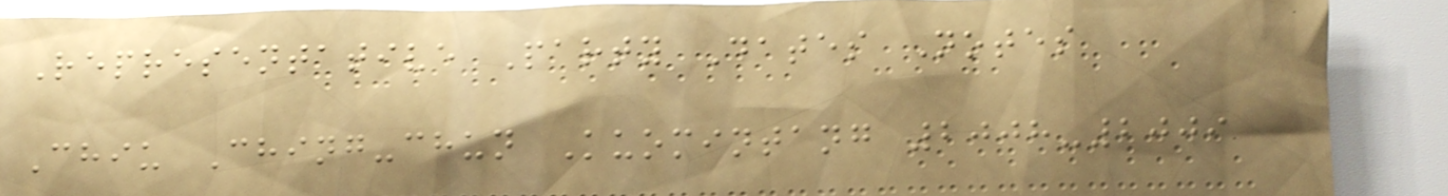Representative Party Dates Notes
Chiu Ching-chun Kuomintang 2008-2009
